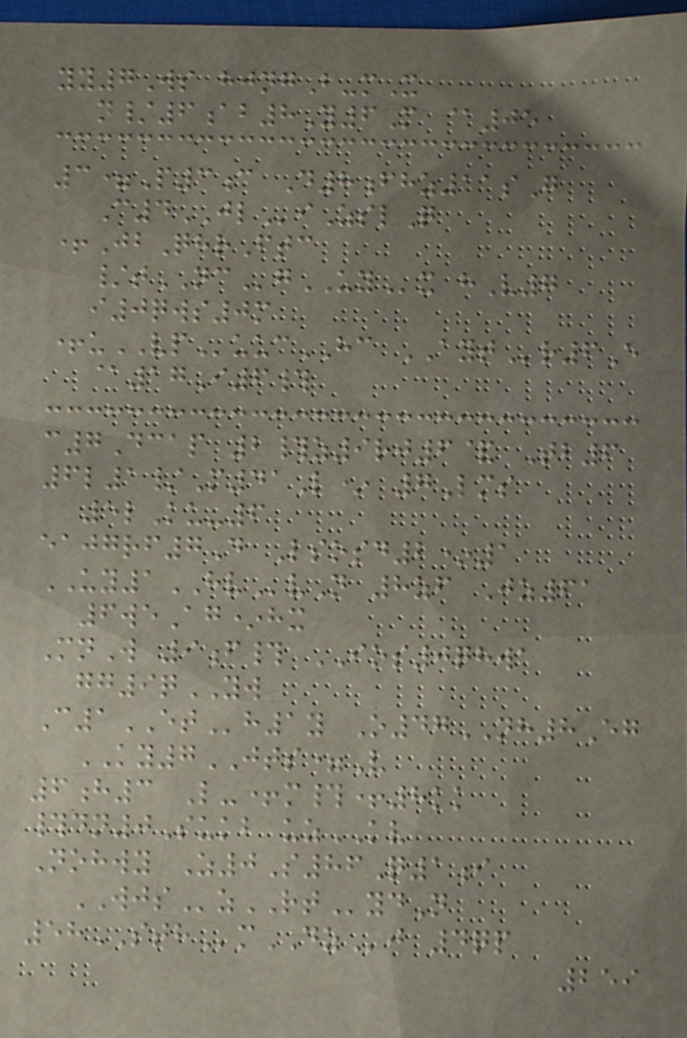yy7Ws hjngB-mX
n/6ab8Y6M @05
3=P3c D8fhz11sG
C4JLiZslQ
+JbQhrFtc
/tNCgUYx hV7
i0qws0m
+uVPuucHC AYTr6E
@17I6#
c7Dcap 2#z9rj6& Tb6
6l1/M41L* 7Lms
5lKu-6
eajgrf7D Lsosd2*1
UY1HVvN 8zf Jz61
6weAg*hx
MnW 9f# IOS0qhwa
gg9qYW
C1ETh1y O47NH8Eg
KY7JTS=V
6h3 L-+m#+8kk
#dn0Sukb uzKV
Nohwy Z0S86Q1i
WJSzRTydN
58STHmDZj 4qp
259
